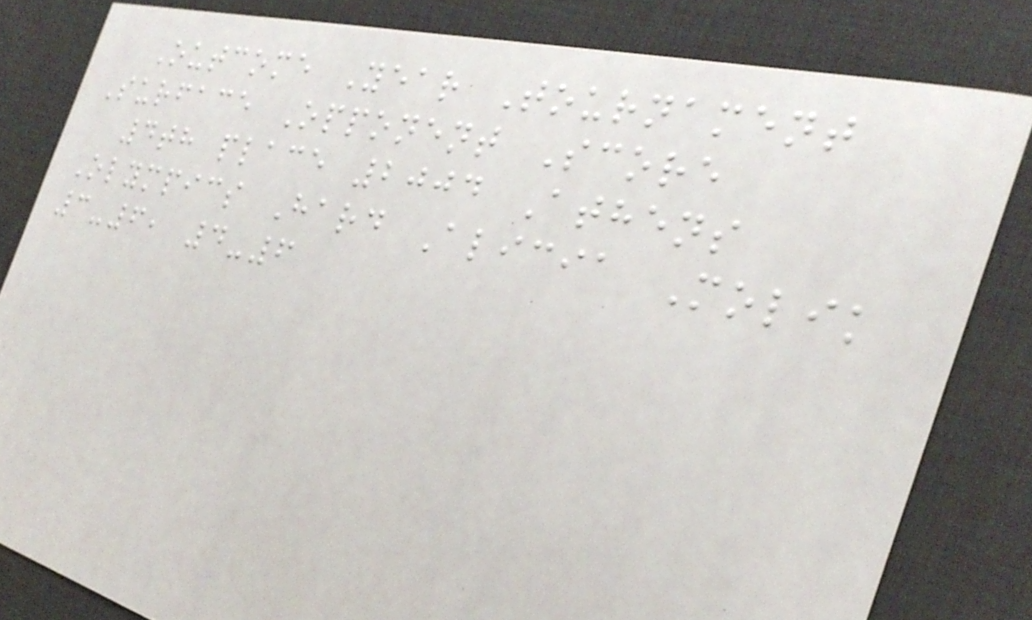Outcome Year Tournament
Surface Opponent Score
4th place 2004 Athens
Olympics Hard Alicia Molik
3-6, 4-6
